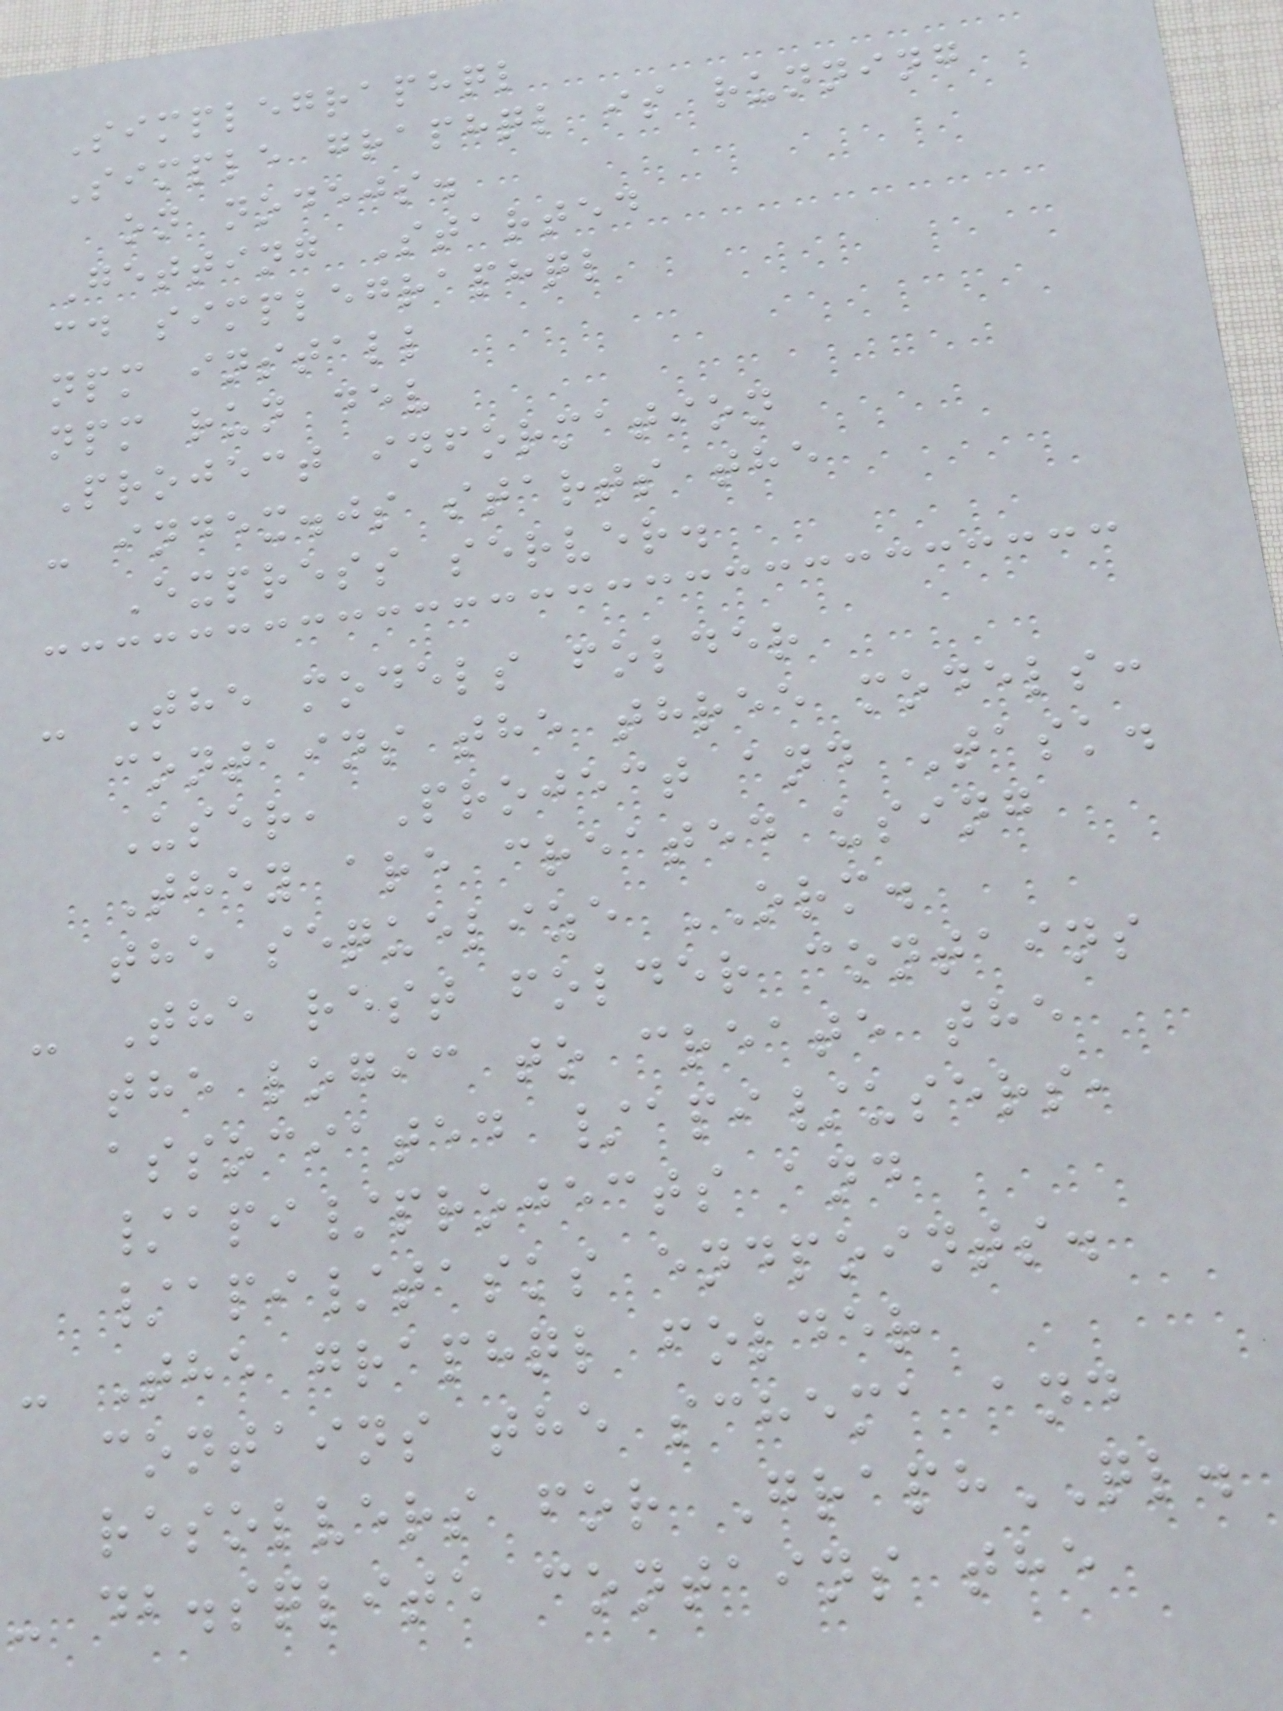Simplegraphql
Simple graphql is running
on nodejs.
Getting Started
cd simplegraphql
npm install
npm run dev
Project information
- index.js starts the
Express server.
- The models folder
contains the three models:
User, Project and Task.
They are created using
the sequelize ORM.
- The rest folder contains
the logic to create the
associated /api/users,
/api/projects and
/api/tasks endpoints.
- The graphql folder
contains the schema and
resolvers for GraphQL.
- db.sqlite contains the
